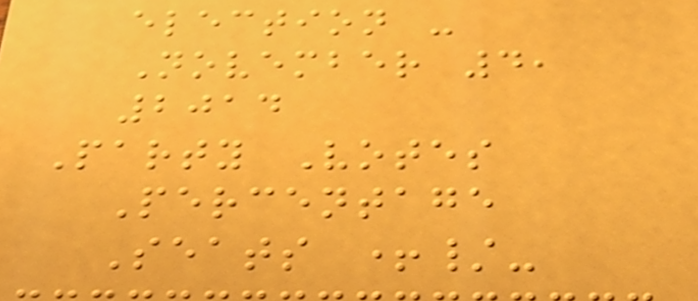election -
November 4,
2014
Party Votes
Percentage
Seats +/-
